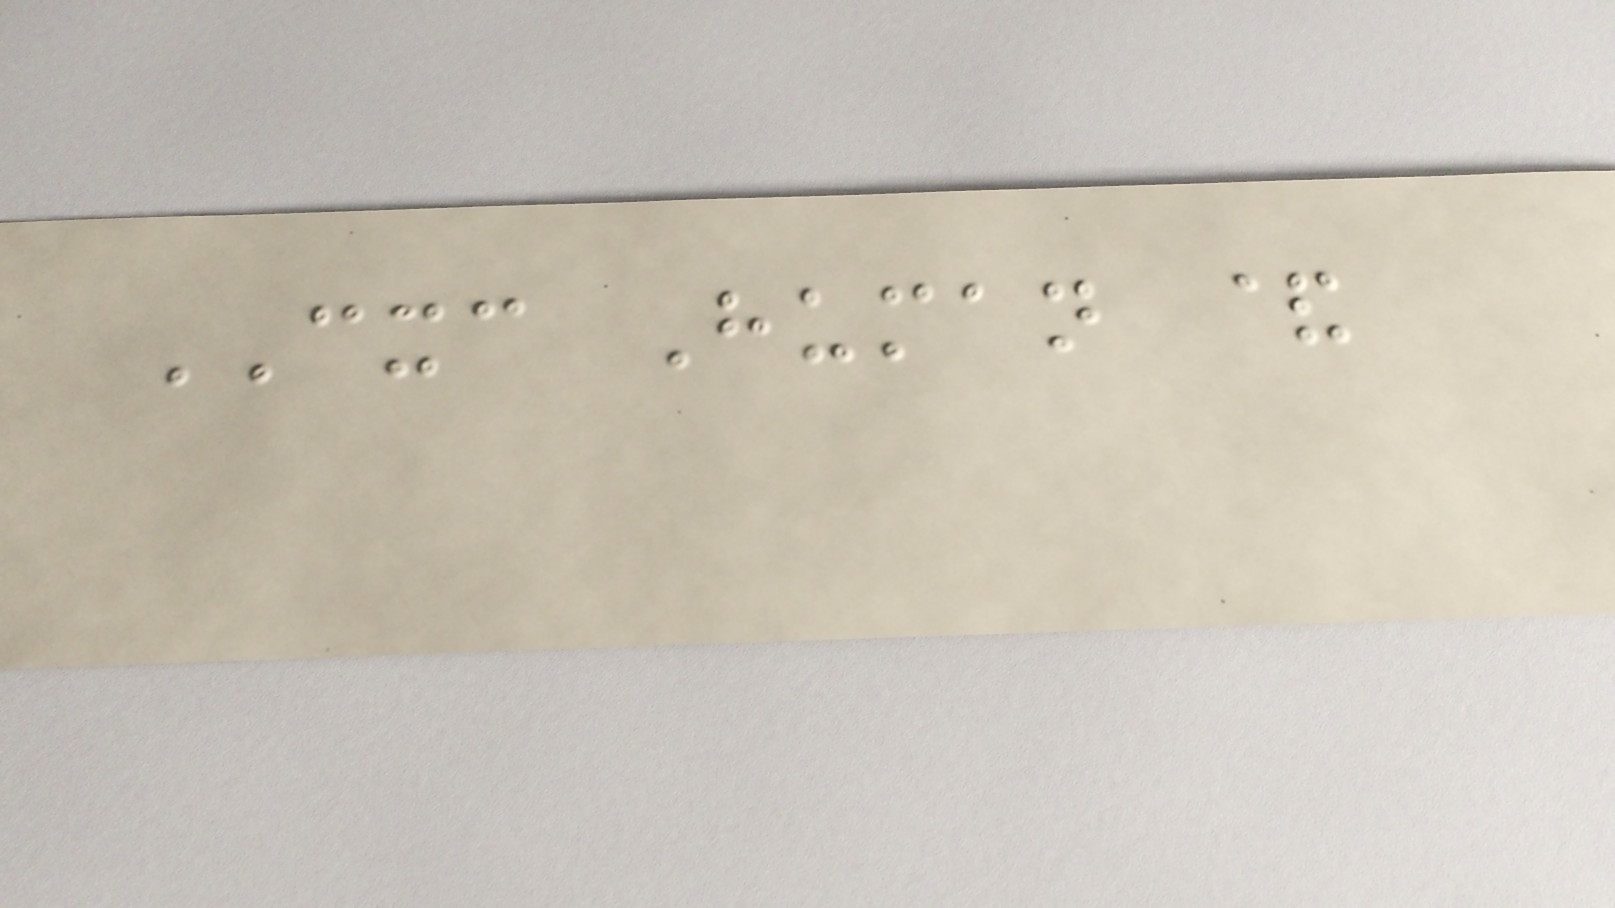CXC Human &
